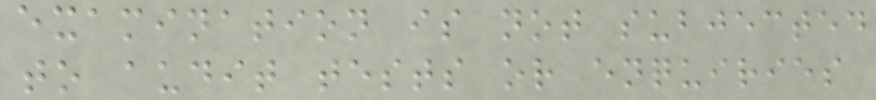examination is not subjected
to audit tests or enquiries
